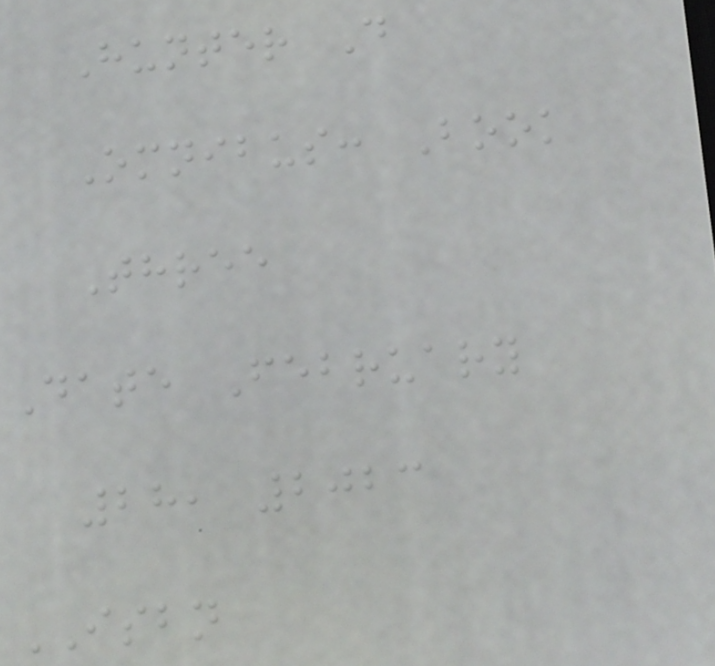Hunter D
Omnibus: Book
Three
Date February
28, 2023
ISBN
